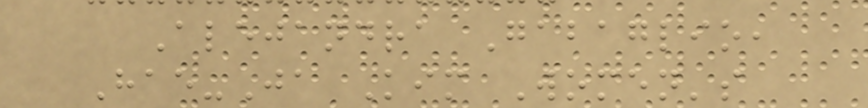Alejandra Gabaglio,
Hae-Ja Kim Women's
